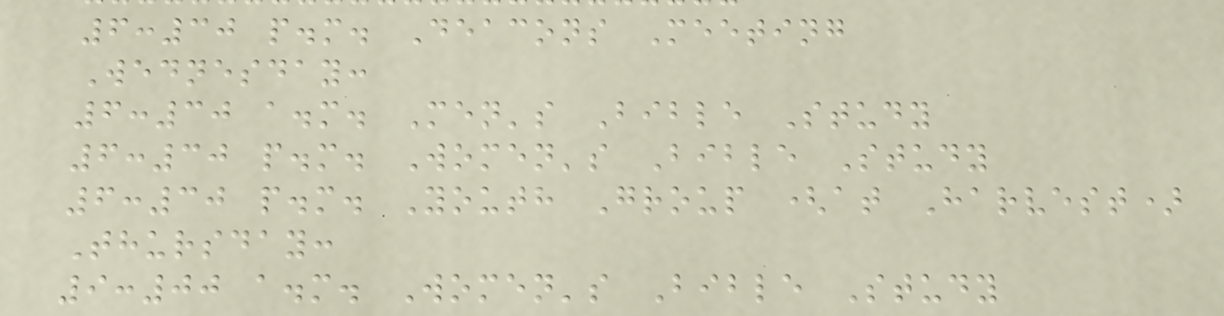6:30 p.m. Deacons Meeting
Wednesday:
6:30 a.m. Men's Bible Study
6:30 p.m. Women's Bible Study
6:30 p.m. Youth Group (at Harvest)
Thursday:
9:00 a.m. Women's Bible Study
